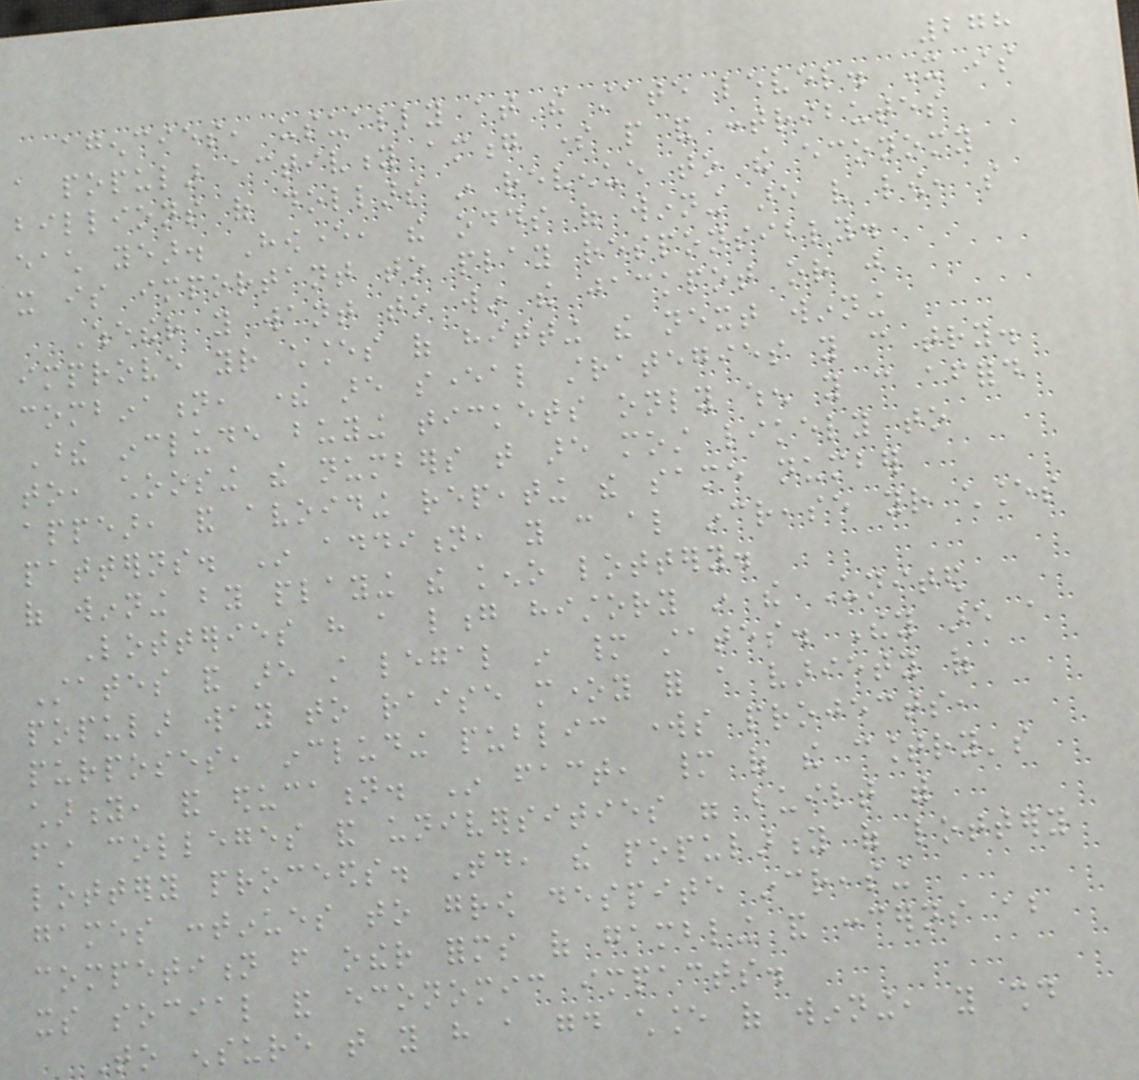278
agencies, usually at the state level. It is
a popular activity among some people and contributes
billions of dollars in revenue to the economy
each year. However, the odds of winning are very low, so
it is important to play responsibly.
Whether you want to win the jackpot or just
improve your chances of hitting the next winning
combination, there are several strategies you can try.
These include buying tickets only when you can afford
to, choosing the numbers that are most likely to
appear, and avoiding repeating the same number
patterns. In addition, you can also increase your chances
of winning by playing the keno lottery.
Lotteries have a long history in the United
States and are still legal in many states. They are a
popular way to raise money for a variety of
purposes, including public works projects,
charity, and education. In fact, many of the country's
first colleges and universities were built with
lottery proceeds. Today, the popularity of lottery
games continues to grow despite increasing
competition from other forms of gambling and concerns about
its social and economic impacts.
To ensure that you have a good chance of winning, you should
